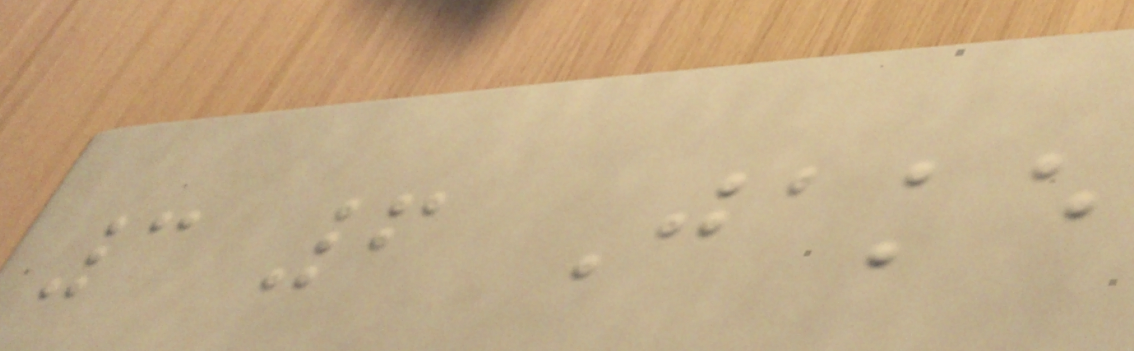3 6 Jake
